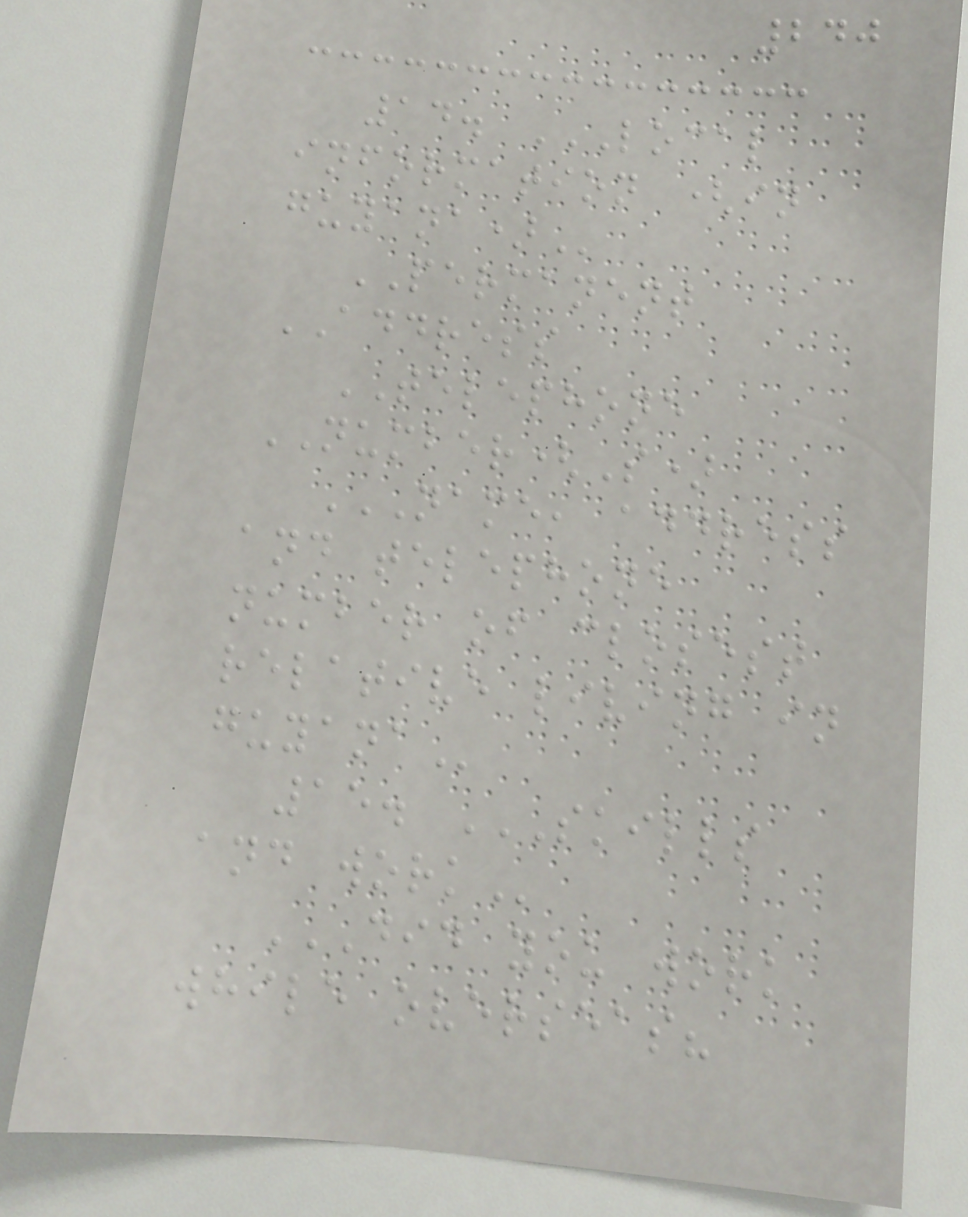240
14. LOCAL
INFORMATION (IN
GUYANA)
PERMANENT
ADDRESS
TELEPHONE
NUMBER(S)
NAME, ADDRESS
AND TELEPHONE
NUMBER OF CLOSEST
RELATIVE LIVING IN
GUYANA
15. SKILLS
AND WORK
DID YOU WORK
WHILE OVERSEAS?
